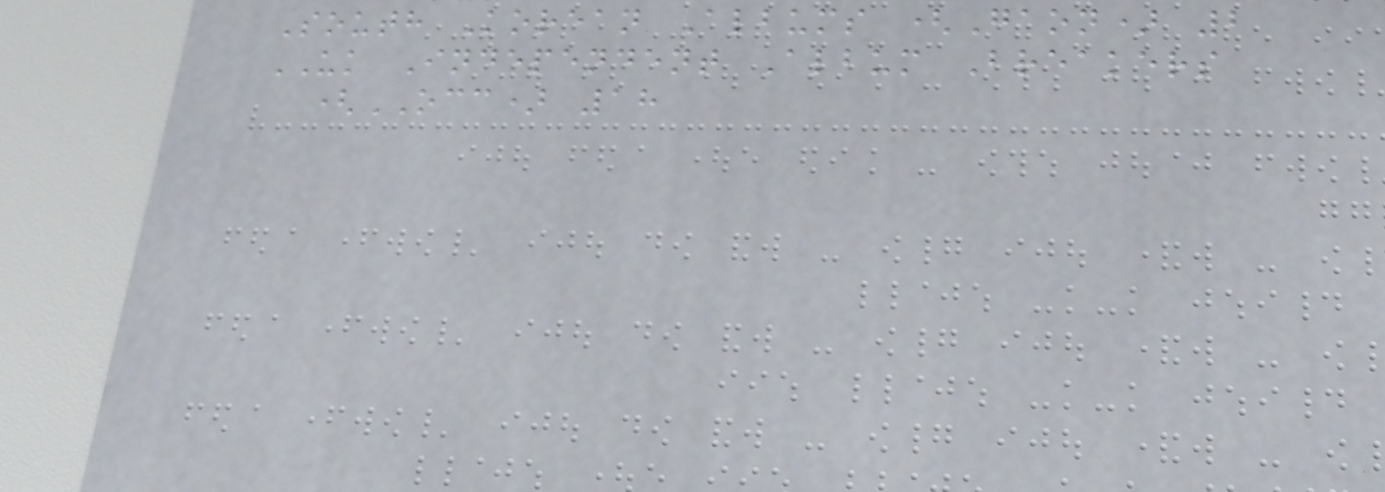South Korean Albums (Gaon) 2
UK Independent Album Breakers
(OCC) 18
